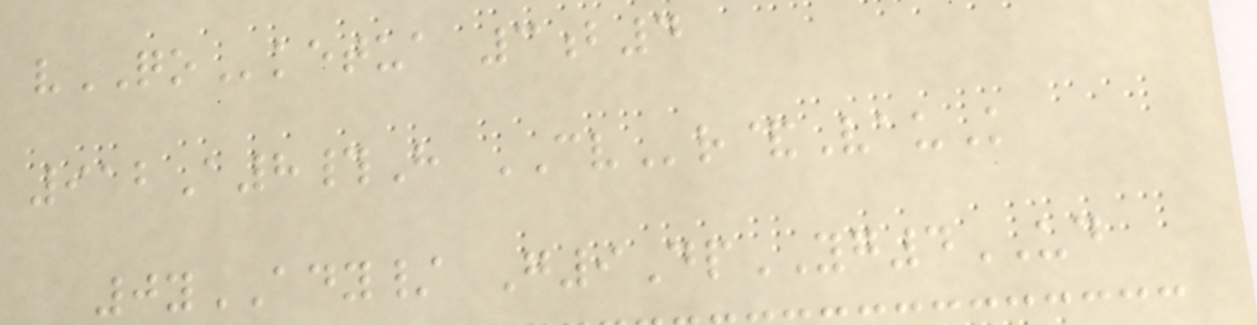vQOketua 3b4
912A8#H CVr&VauK
0yADY/ G9DpYG4UD
